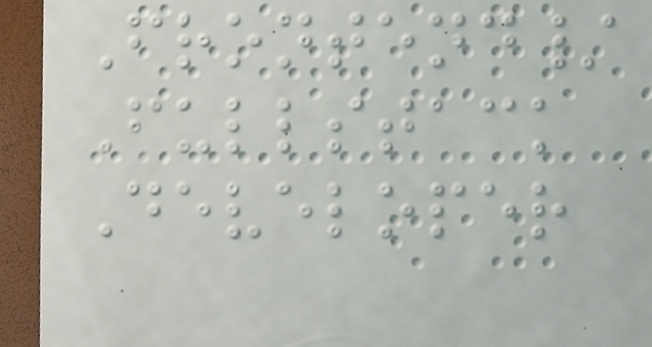Frontend/
Fullstack
Developer
